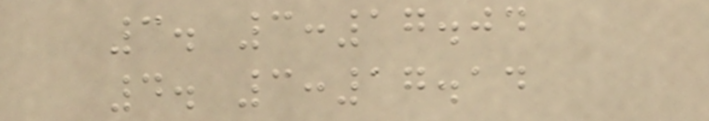3. 3:17.04
4. 3:17.14
